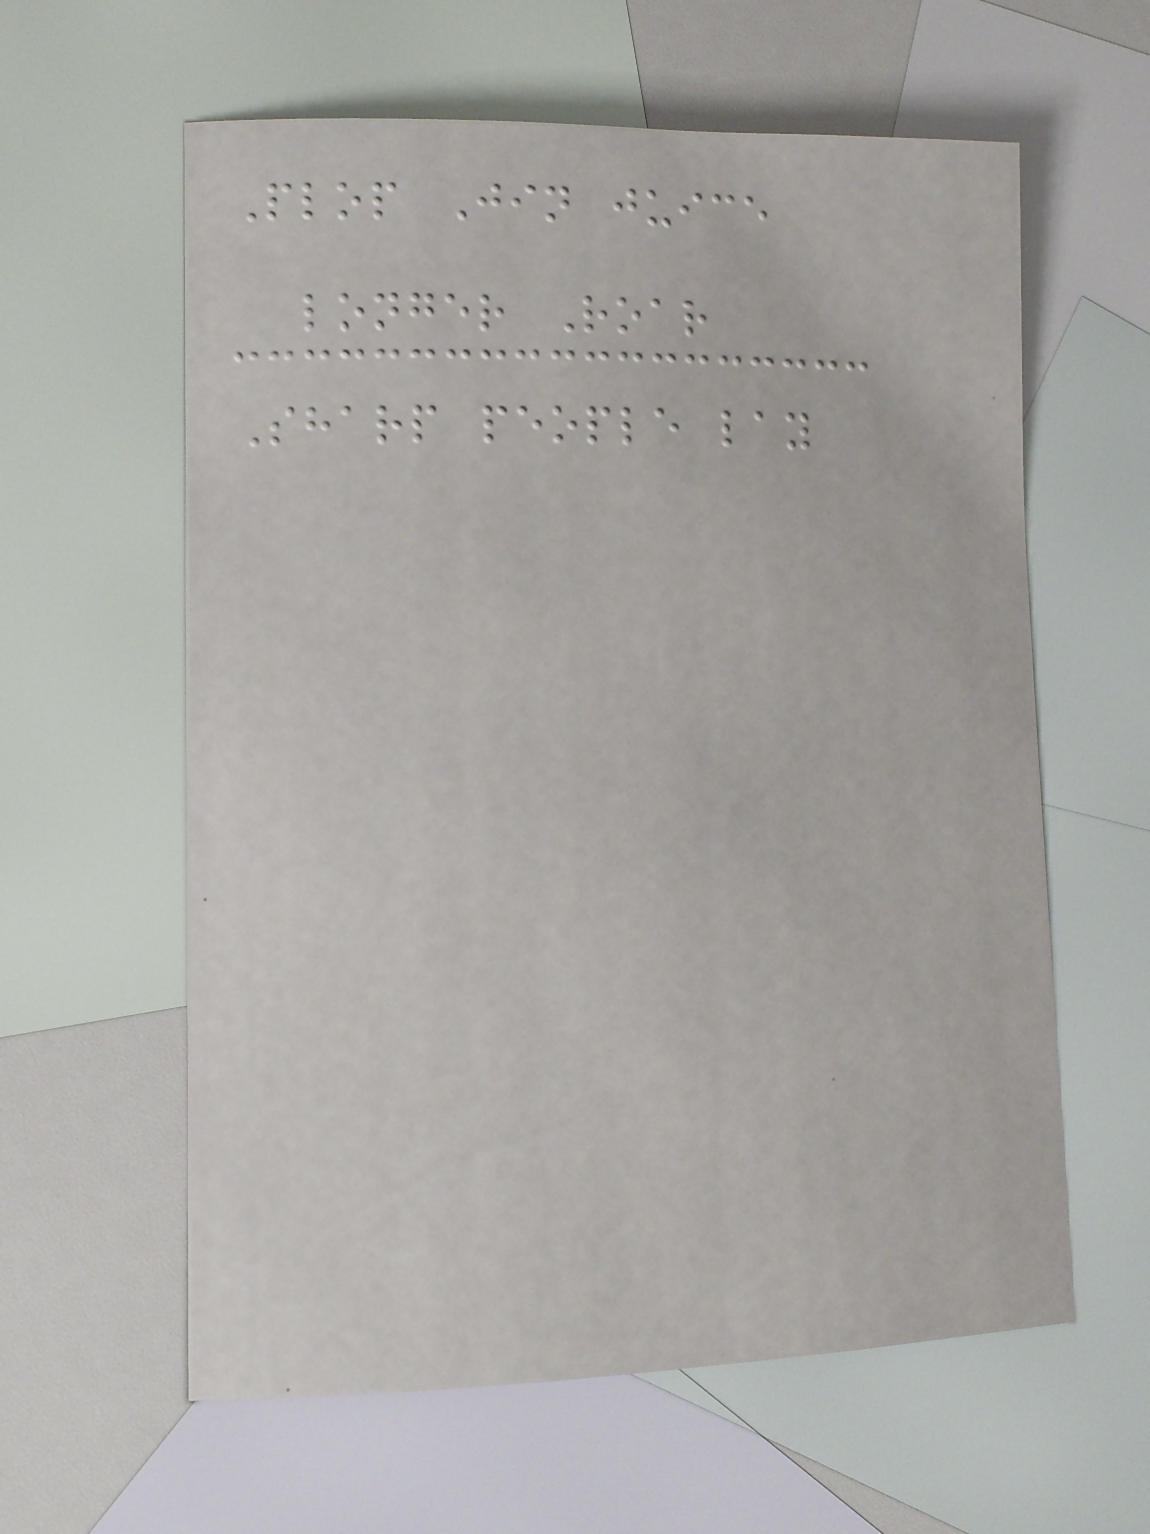Plop Jin juice
longer Roar
Sharp people lay
